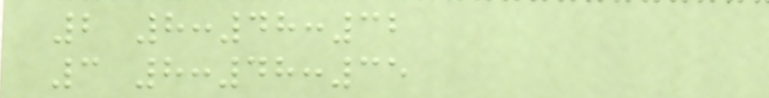2 8:48:32
3 8:48:35
